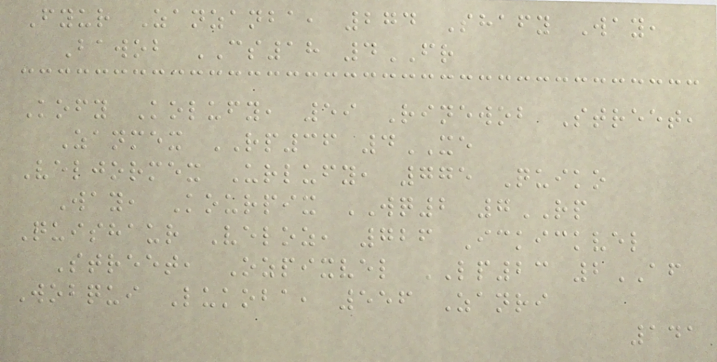Fyur Zanzanba, 274 Shafy Way,
Bawob CS18 4FR
Kofy Kolufy, 59 Rinewob Street,
Zanmex RP36 4XE
Veljormex Urlufy, 775 Quiko
Way, Kourpix WQ2 7RP
Quishaur Veloz, 726 Ickickvel
Street, Ozpixvel LP23 2AF
Wobqui Lukoba, 556 Zanri
141
